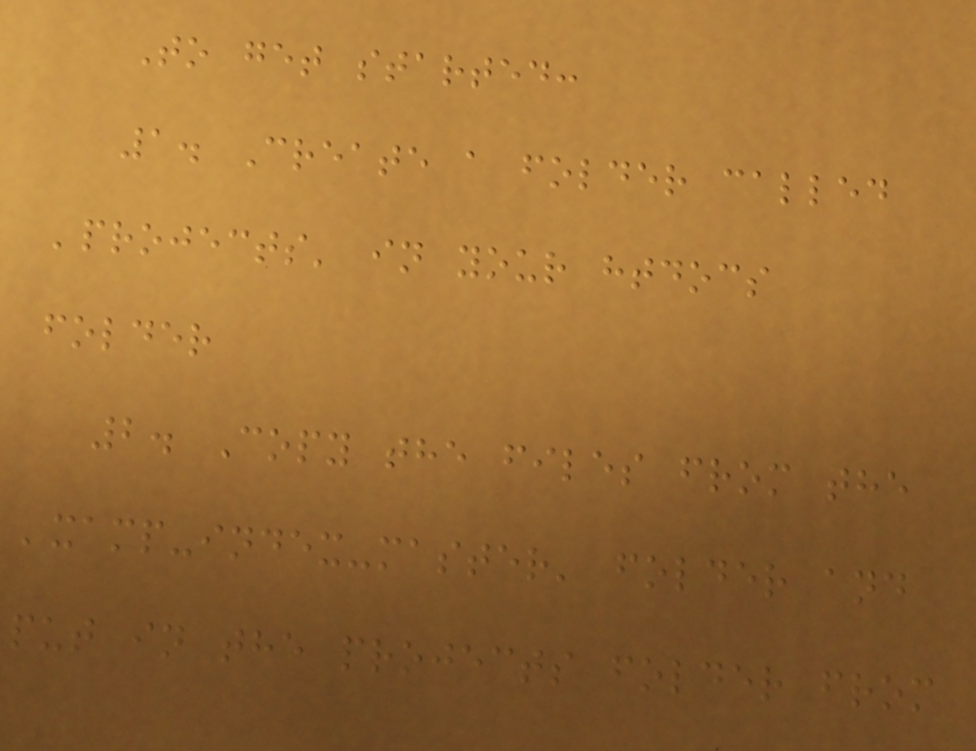To get started:
1. Create a folder called
'projects' in your htdocs
folder
2. Copy the files from the
'xamp-index-master' folder and
put in the projects folder from
